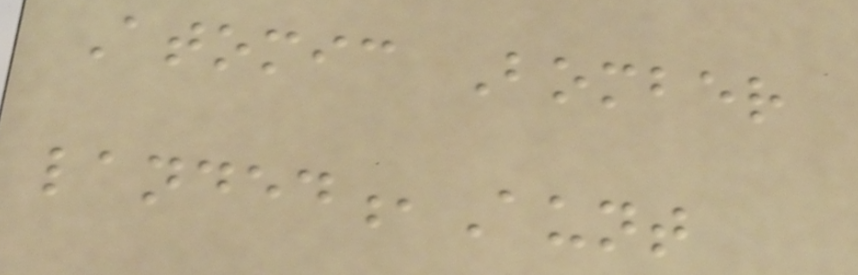Atomic Bomber
landed,Aunt
